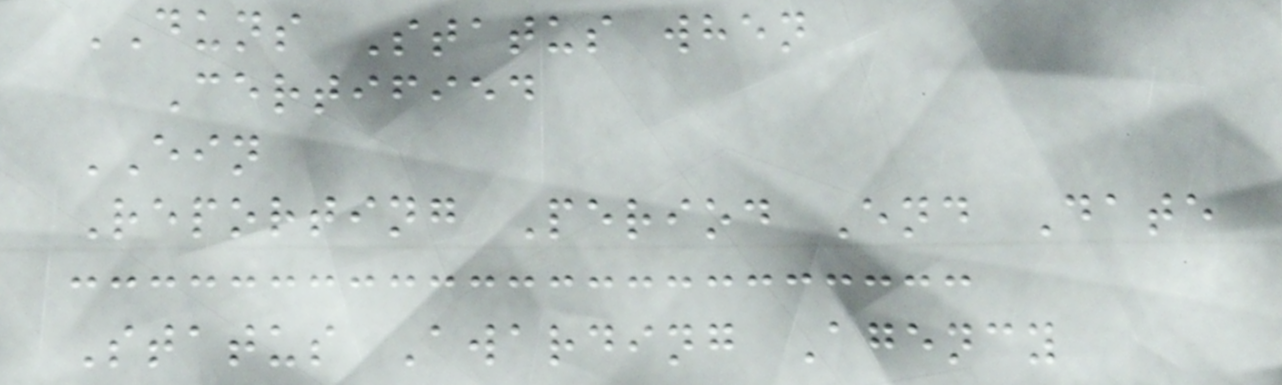DUNS Status when
Certified
EIN
Reporting Period End Date
Status Awarding Agency
